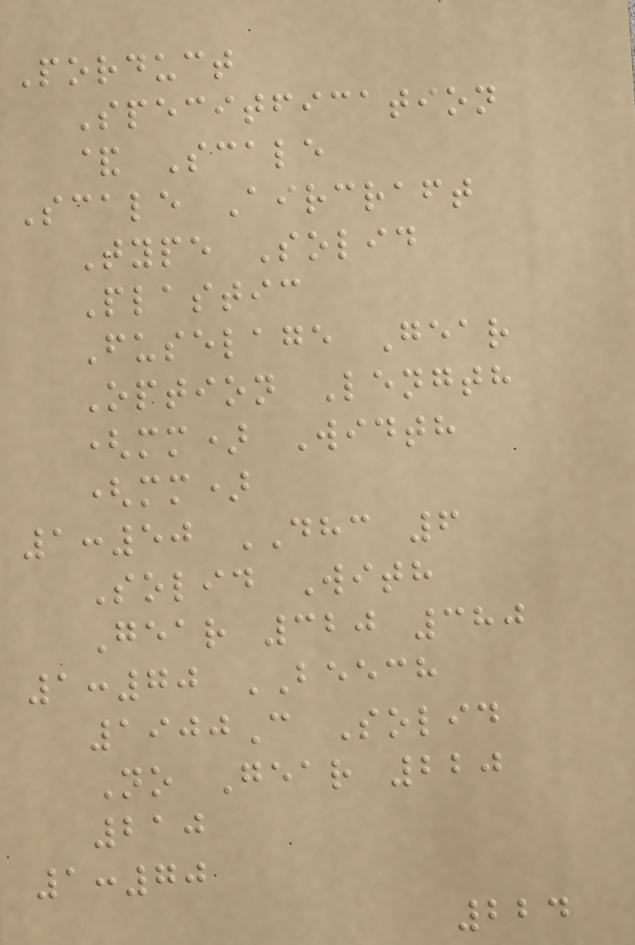Porduct
Specitfication
& Scale
Scale Aircraft
Type Solid
Plastic
Fuselage Gear
Option Length
(mm) Width
(mm)
1:50 DHC 6
Solid With
Gear 320 380
1:70 BEECH
1900C Solid
No Gear 220
210
1:70
224
